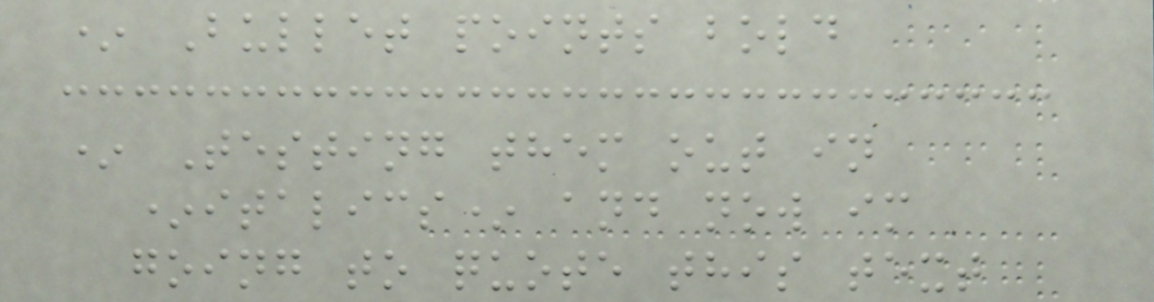* Bullet points bold
* Testing them out in
*italics* and now im
going to quote this text
